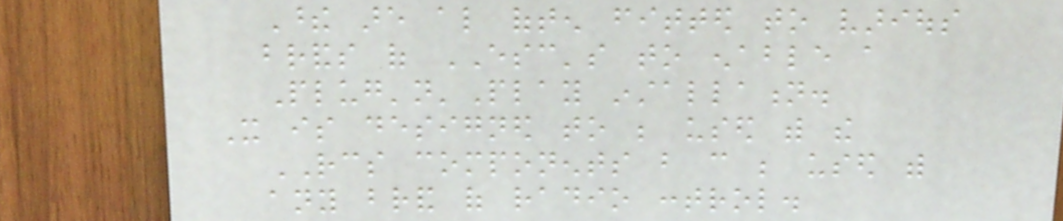These are also often fitted to various
brands of ESC's to enable a
Plug'n'Play installation.
It is designed to be used with the
RCS components but can be used with
any brand of radio control.
